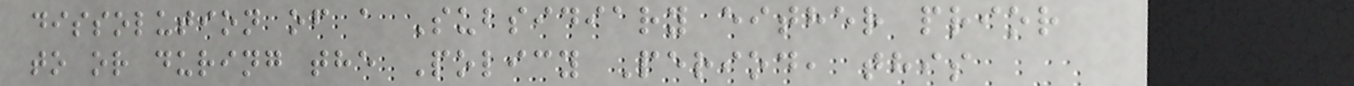dissolution of a Subsidiary either prior
to or during the Policy Period, this
